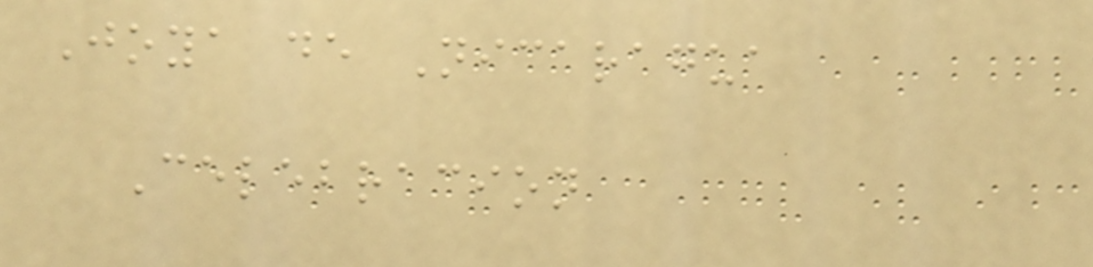Joya de Nicaragua
Celebracion
